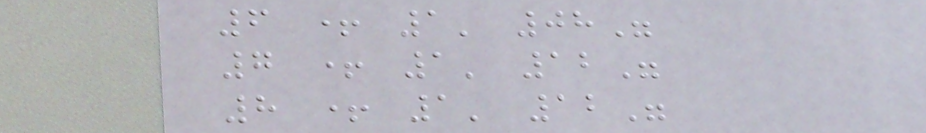6 + 1' 08"
7 + 1' 12"
8 + 1' 12"
